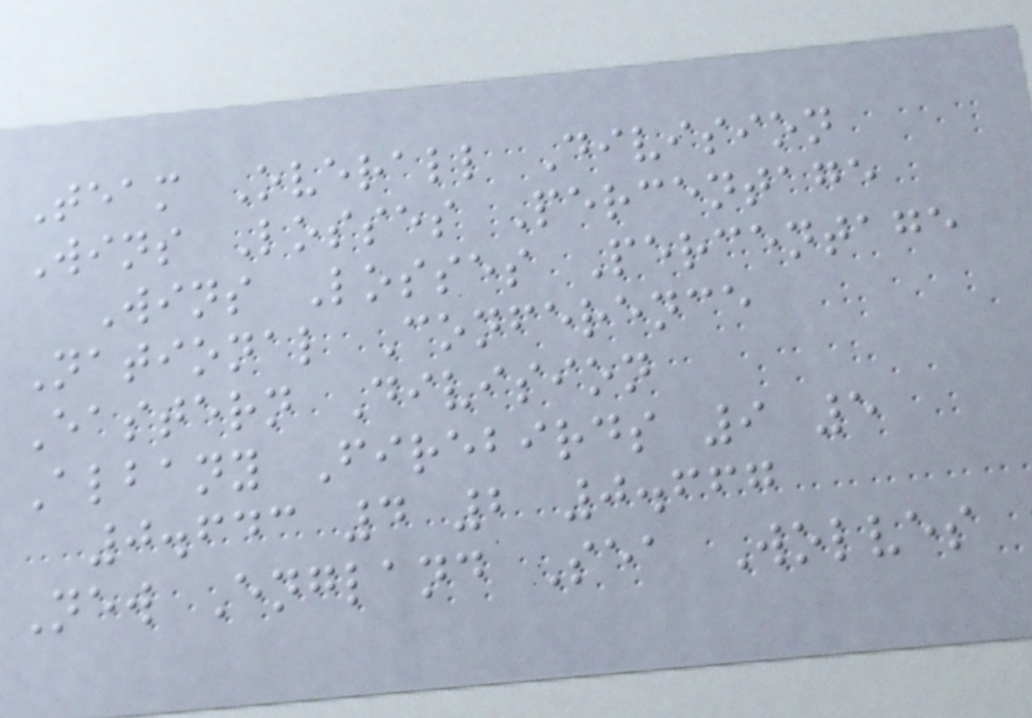Team Overall Division
Wins Losses Percentage
Wins Losses Percentage
National Conference
Eastern Division
Albany Firebirds 9 5
0.643 4 2 0.667
New England Sea Wolves
